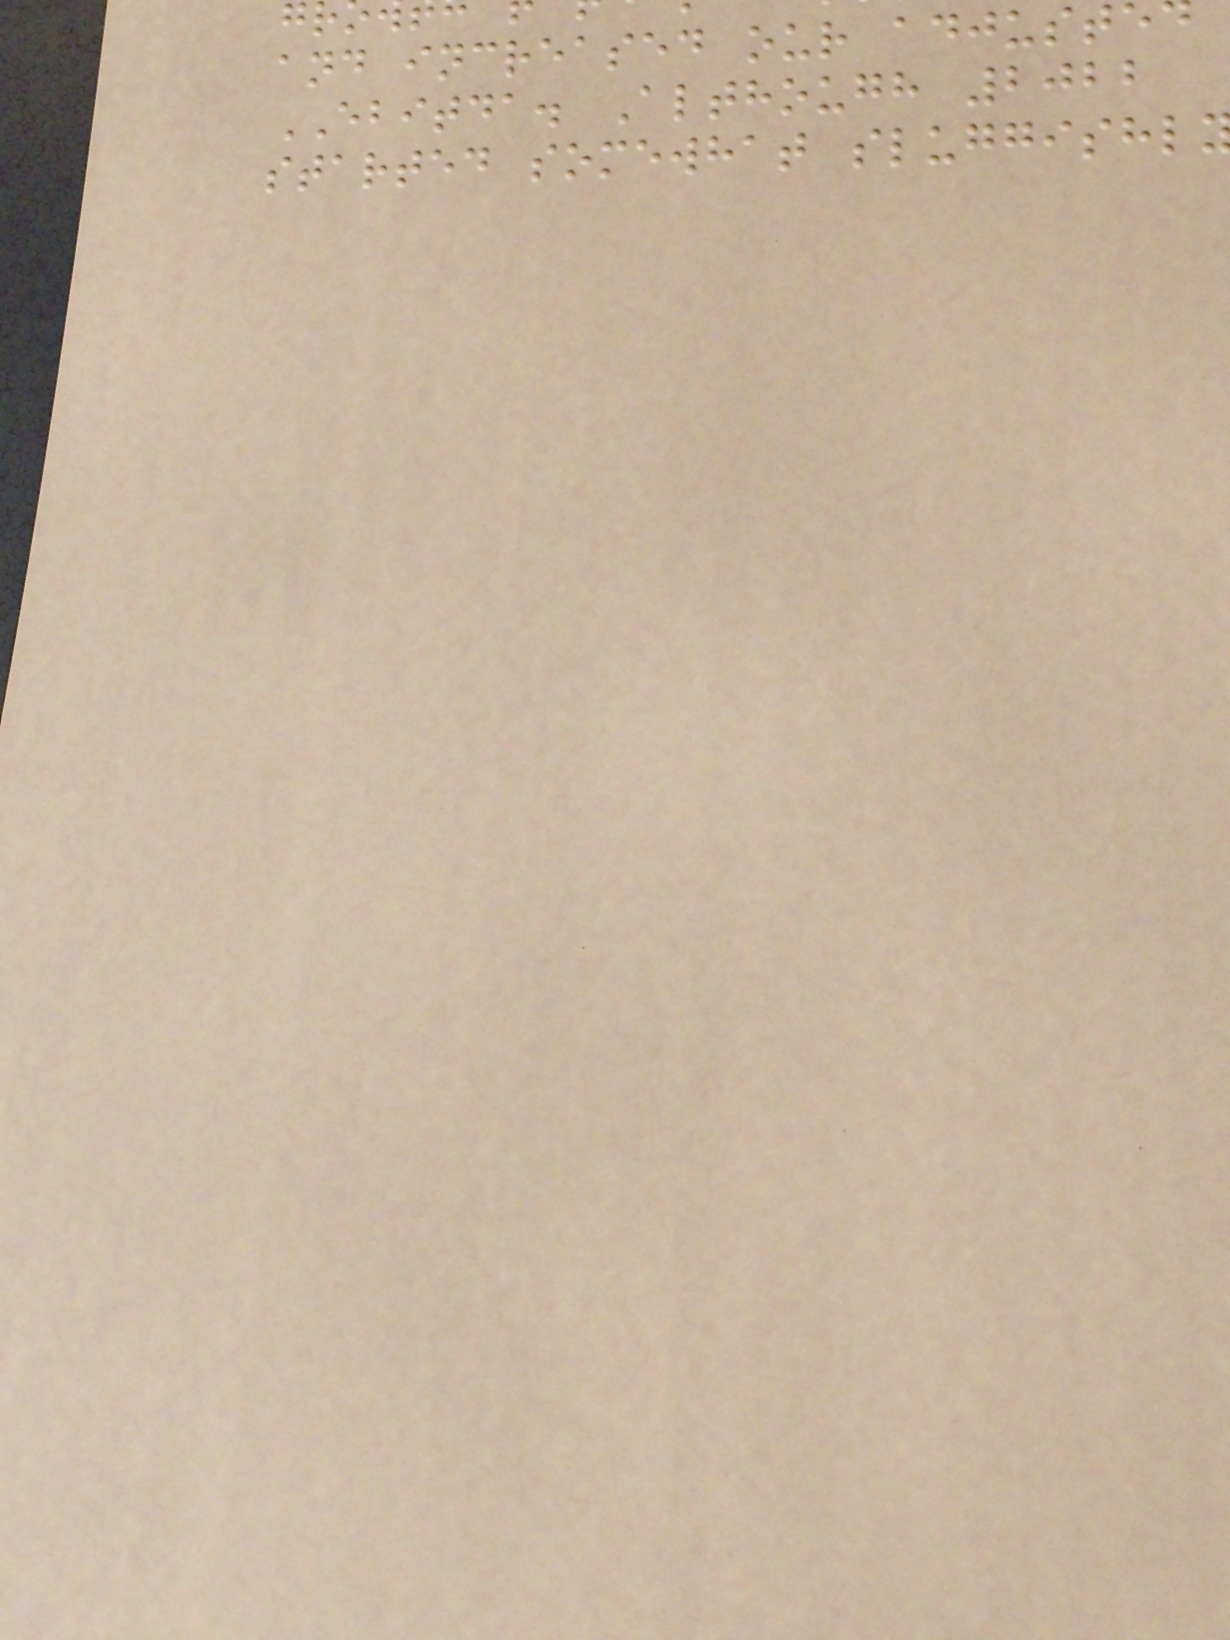and increased our adjuste
EBITDA. Although 2022
started somewhat sluggishl
